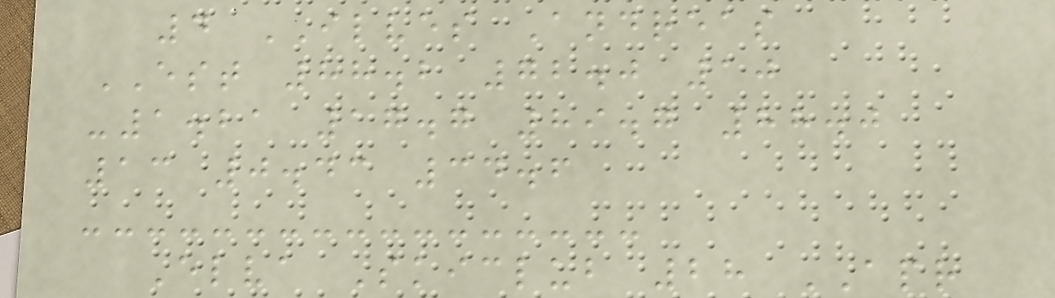4 ILVES Andreas
EST 88.2 72.0 10
-1.21 17.7 89.7 88.0
13 0.43 34.6
Elva Skiclub 28 APR
